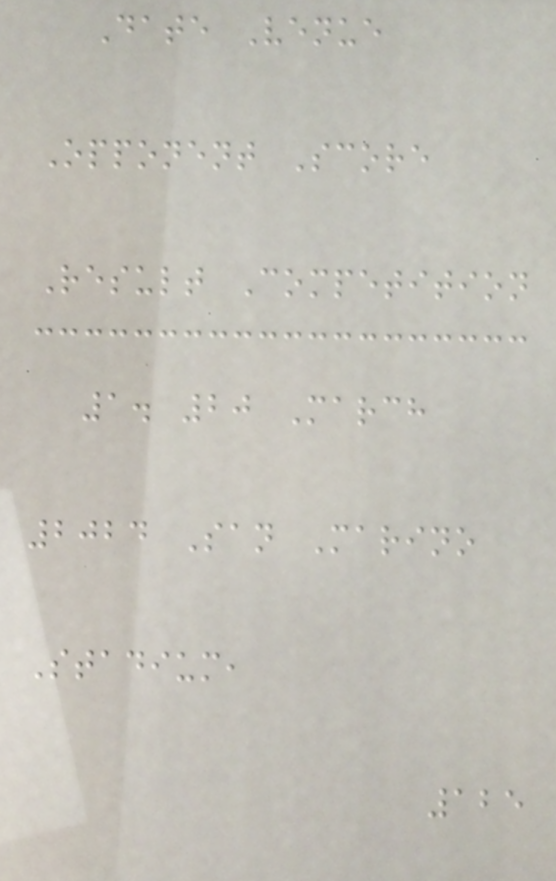Date Venue
Opponent Score
Result Competition
1. 20 March
2024 San Marino
Stadium,
125
